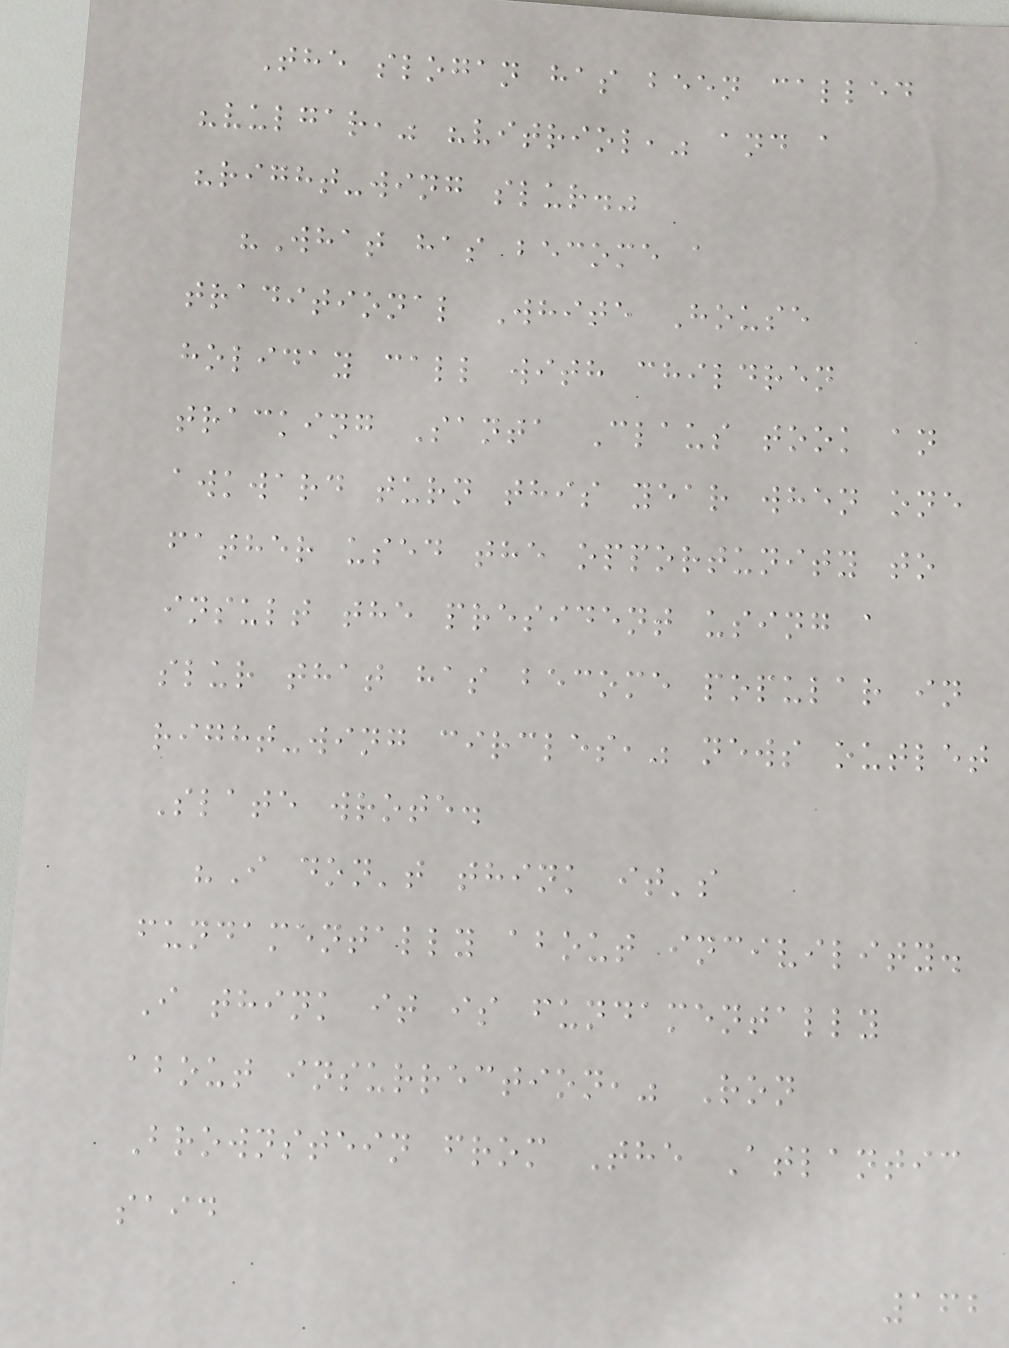The slogan has been called
"vulgar," "vitriol," and a
"right-wing slur."
"What has become a
traditional White House
holiday call with children
tracking Santa Claus took an
awkward turn this year when one
father used the opportunity to
insult the president using a
slur that has become popular in
right-wing circles," news outlet
Slate wrote.
"I don't think it's
fundamentally about incivility.
I think it is fundamentally
about insurrection," Ron
Brownstein from The Atlantic
said
162
